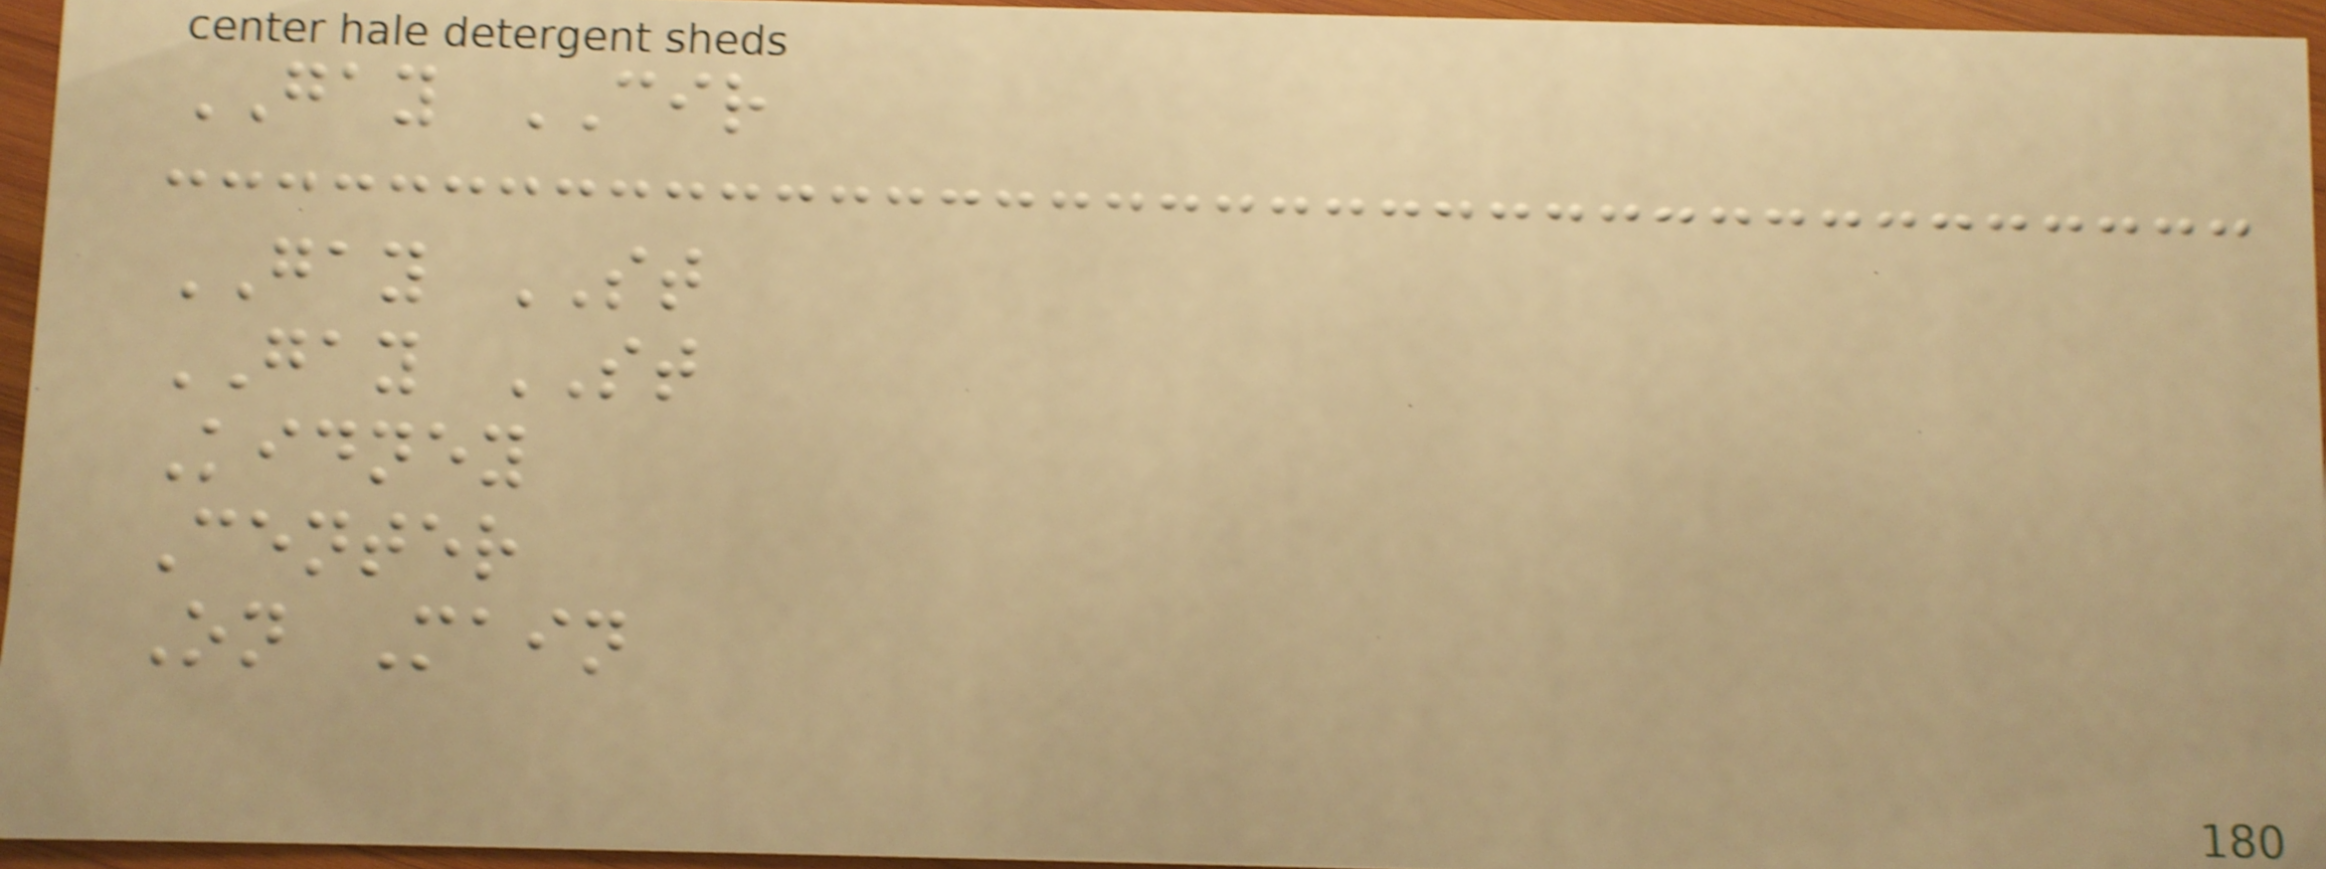GAY CIR
GAY ST
GAY ST
Kidney
Center
On Main
